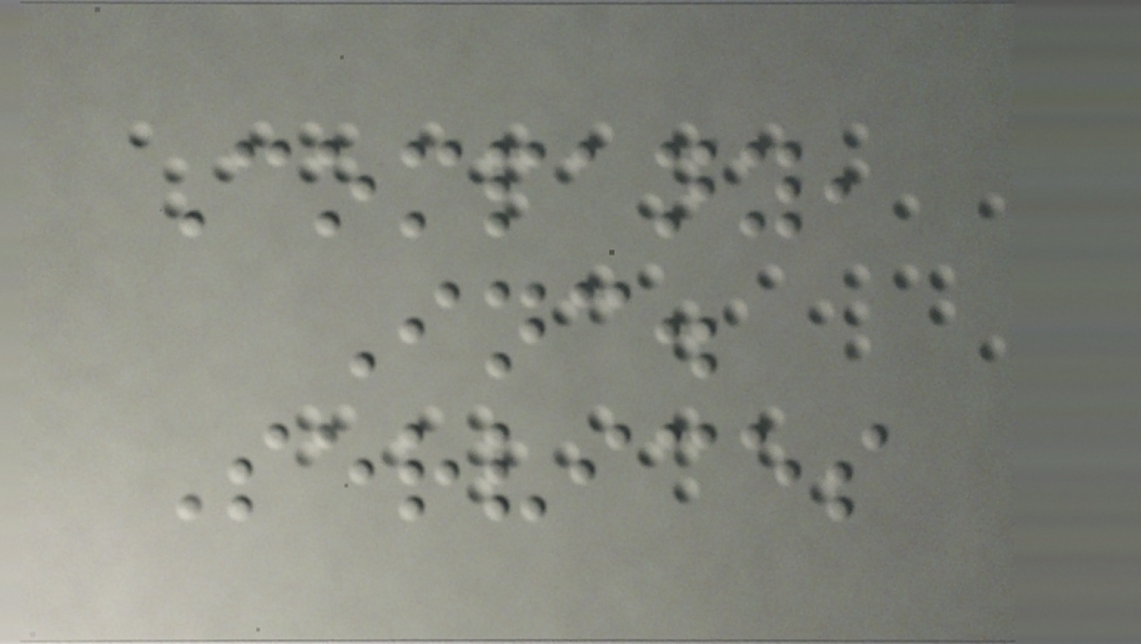Company,
Inc.
Services
